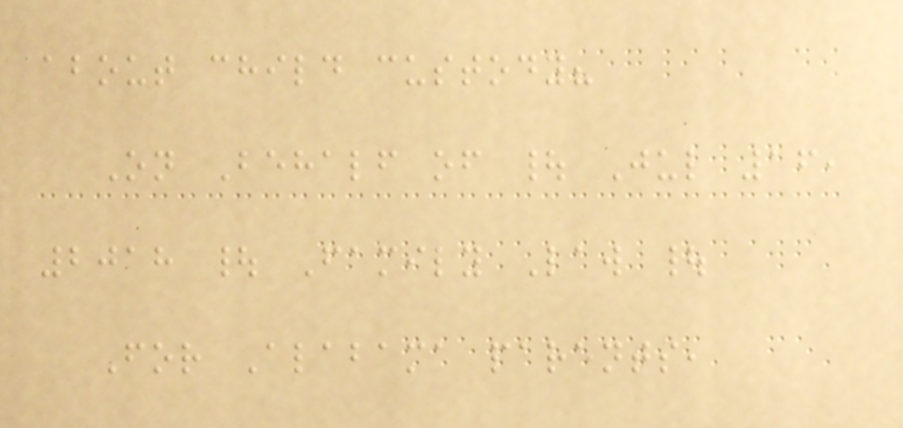about child custody?
On Behalf of | Jul 16,
2018 | Family Law |
For Alabama parents,
